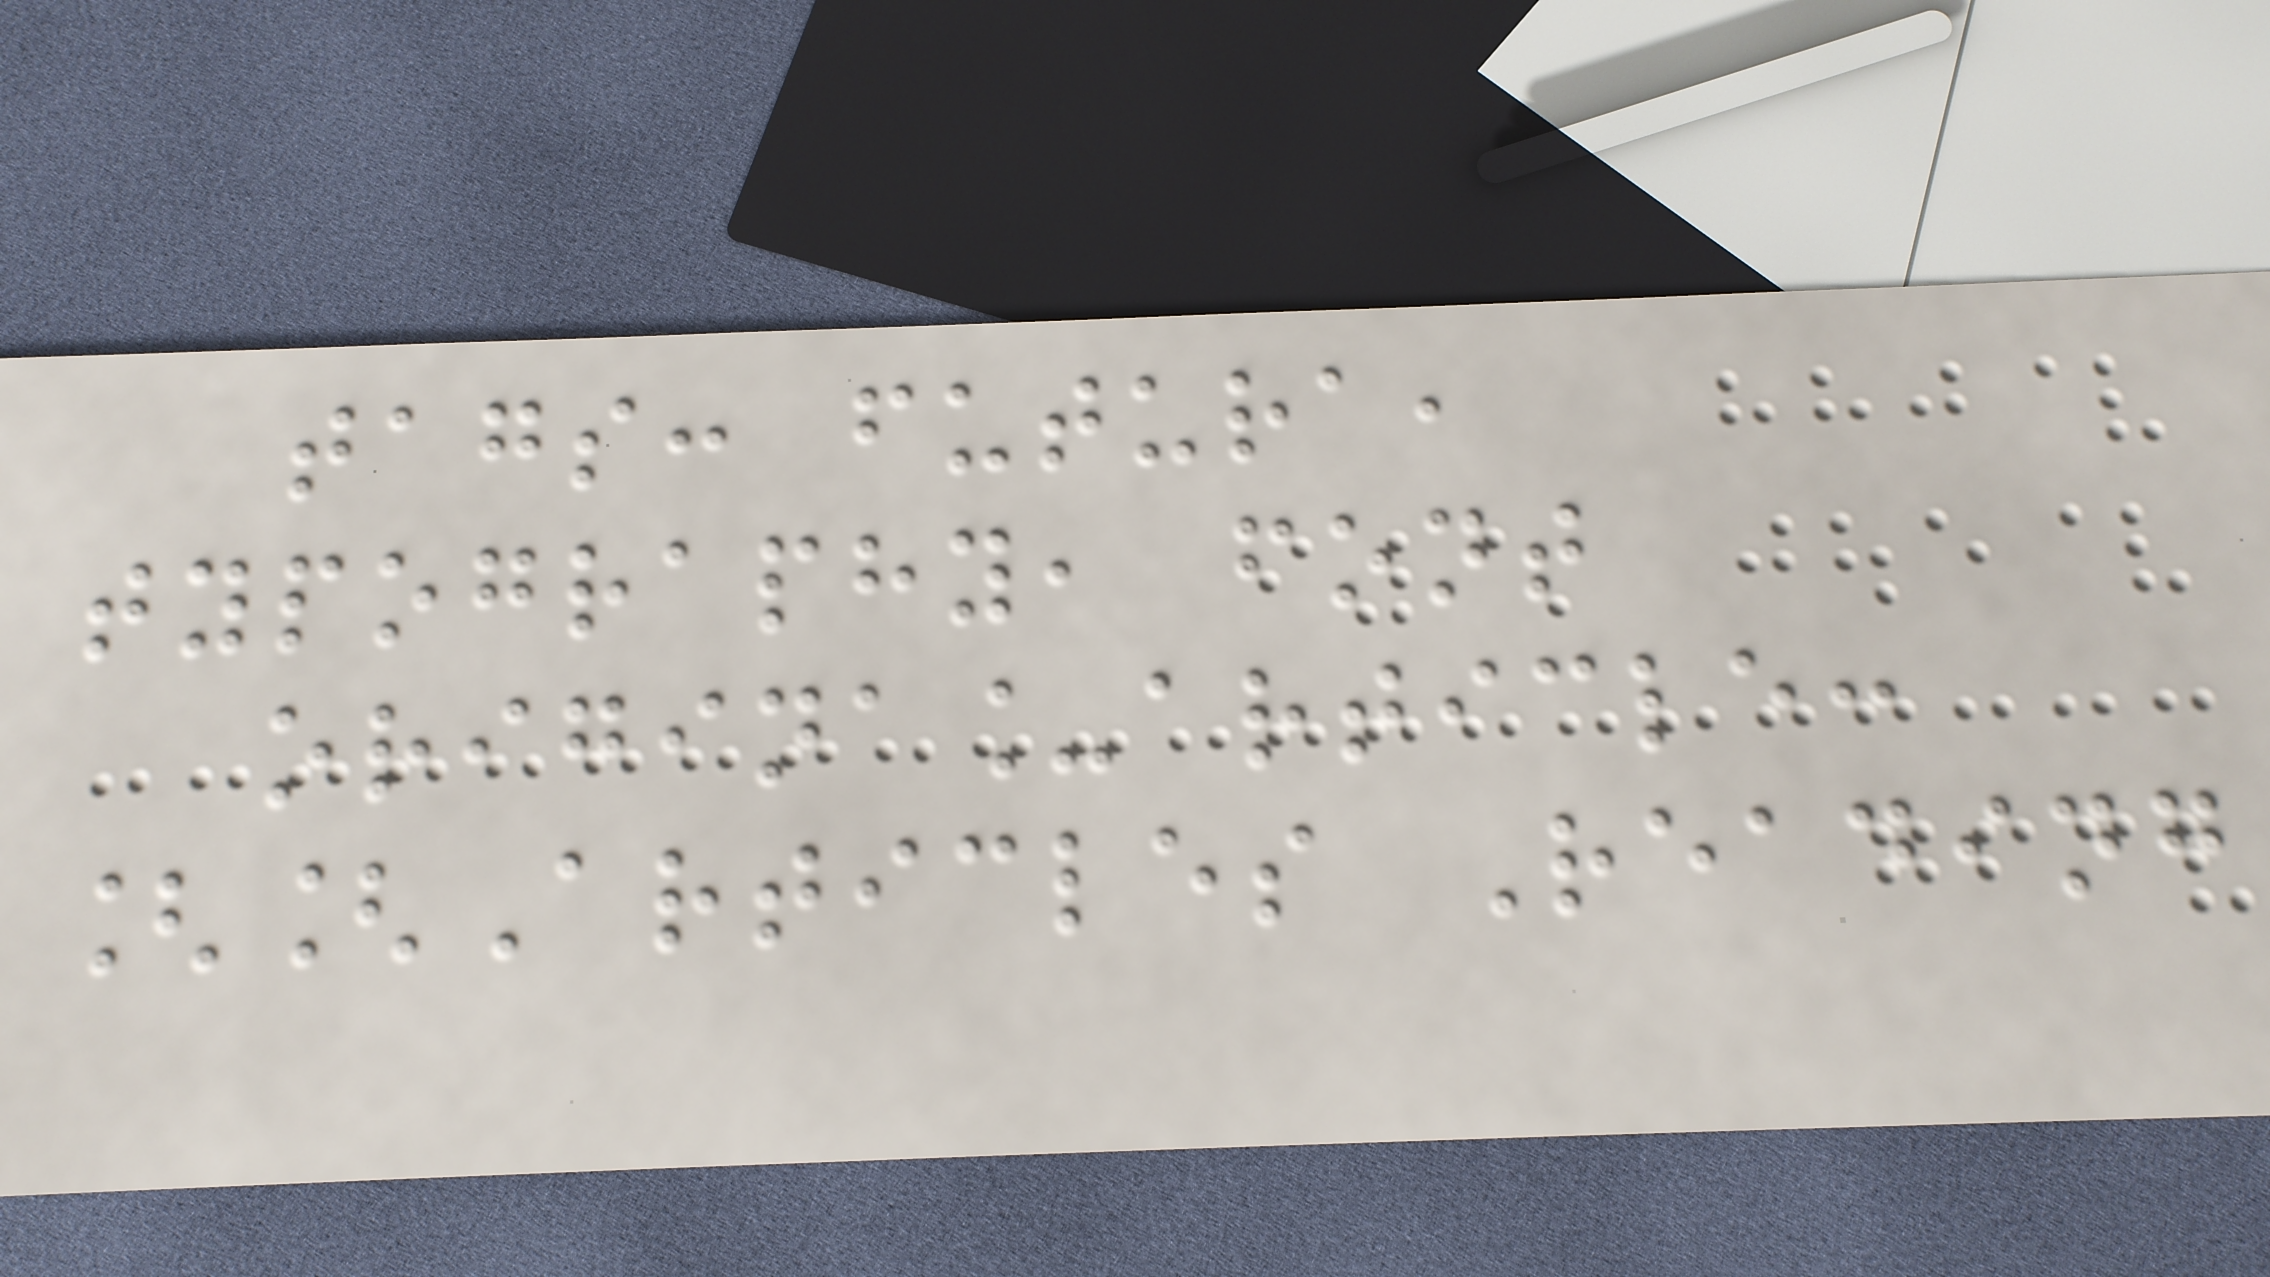tags: futura,
typography, font
origina_article:
[[Articles Reading
